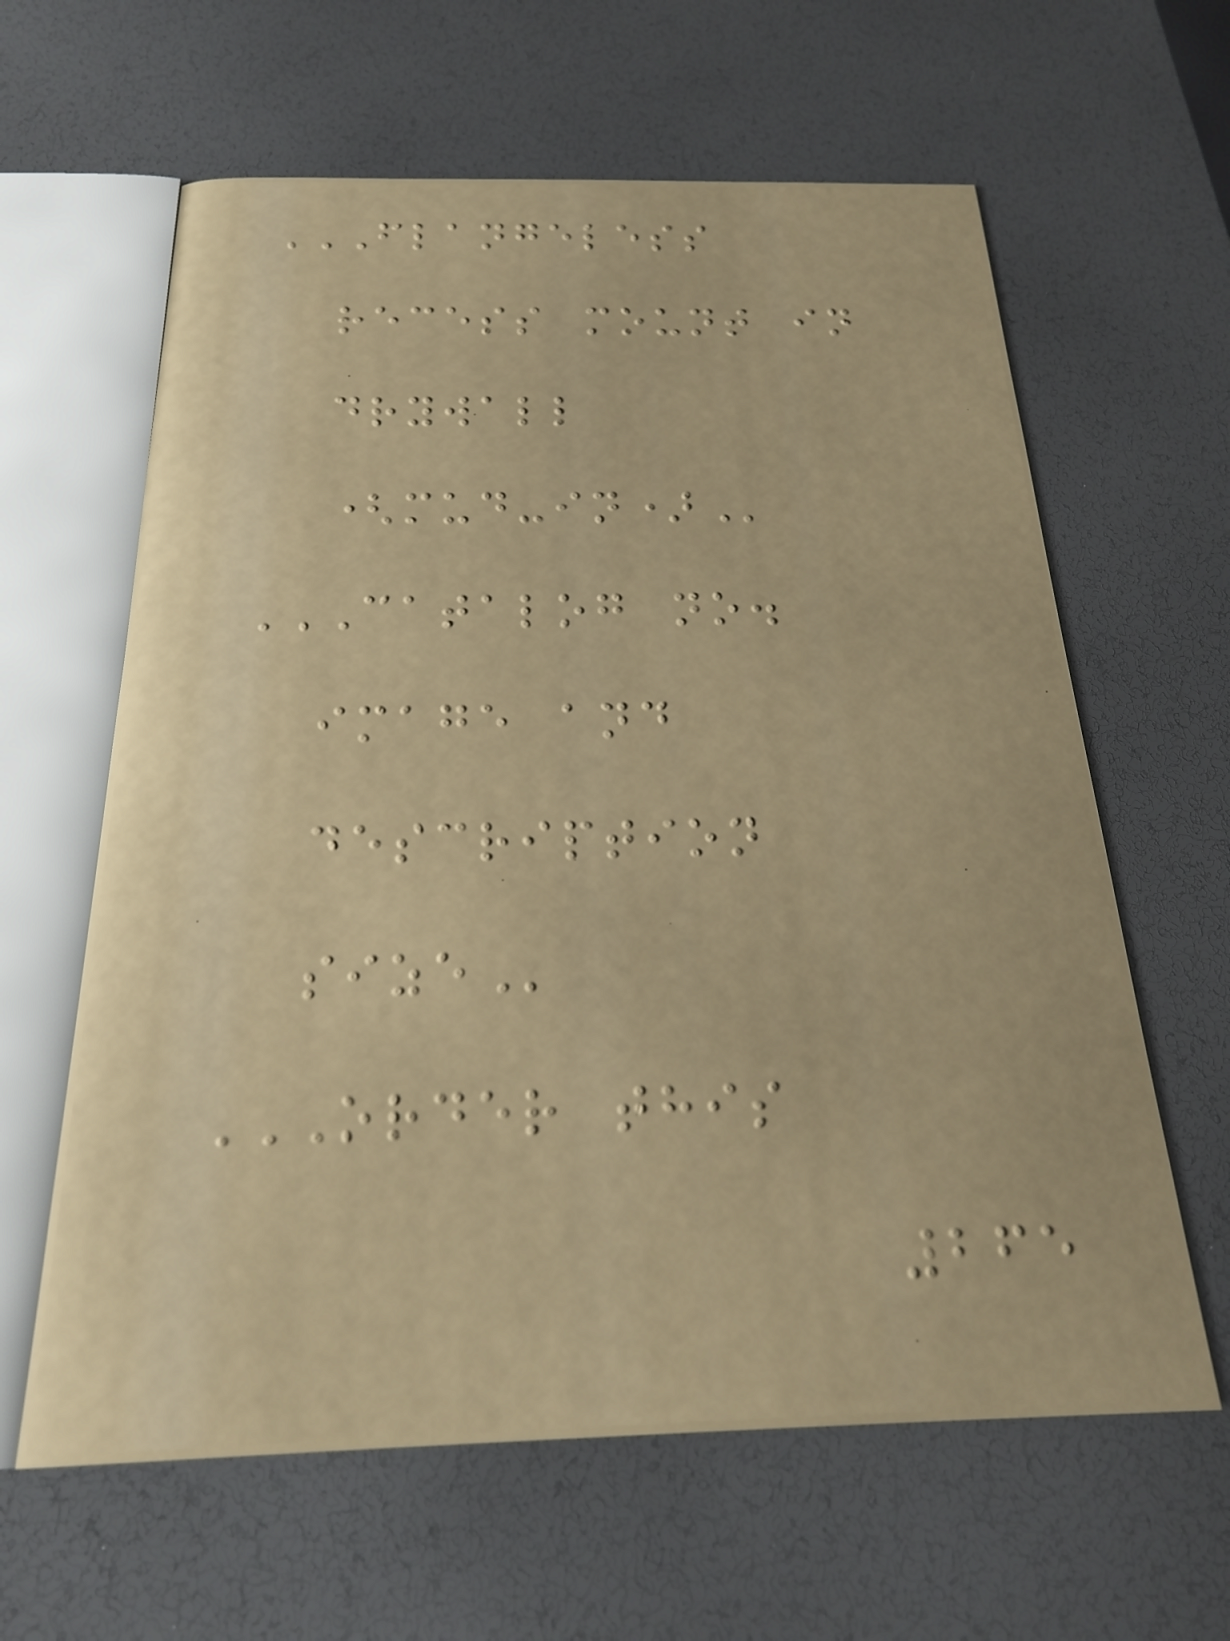FLANGELESS
RECESS MOUNT IN
DRYWALL
(MUD-IN)
CATALOG NO.
IMAGE AND
DESCRIPTION
SIZE
ORDER THIS
265
